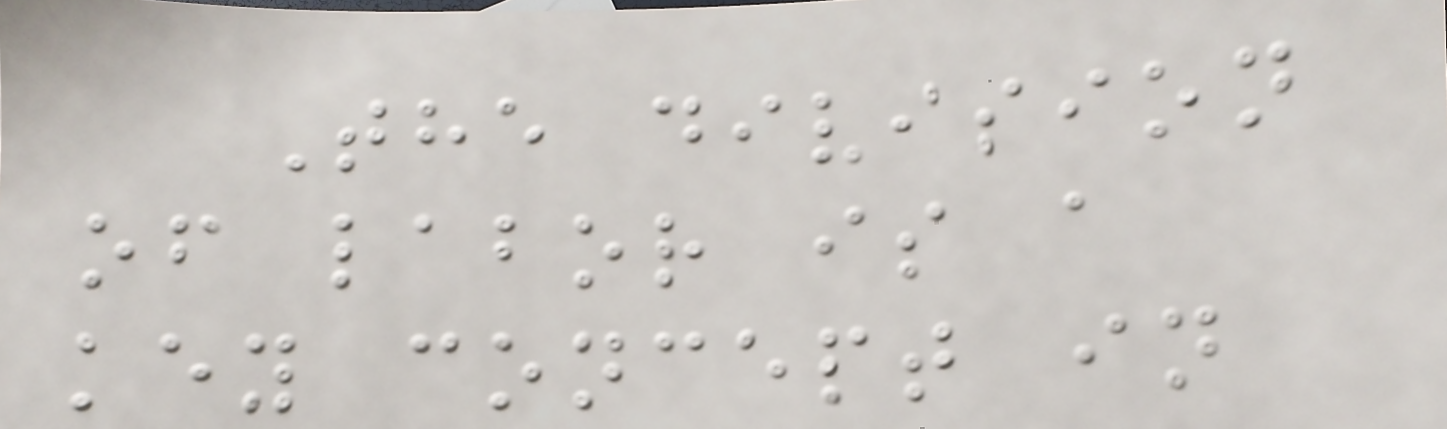The division
of labor is a
key concept in
